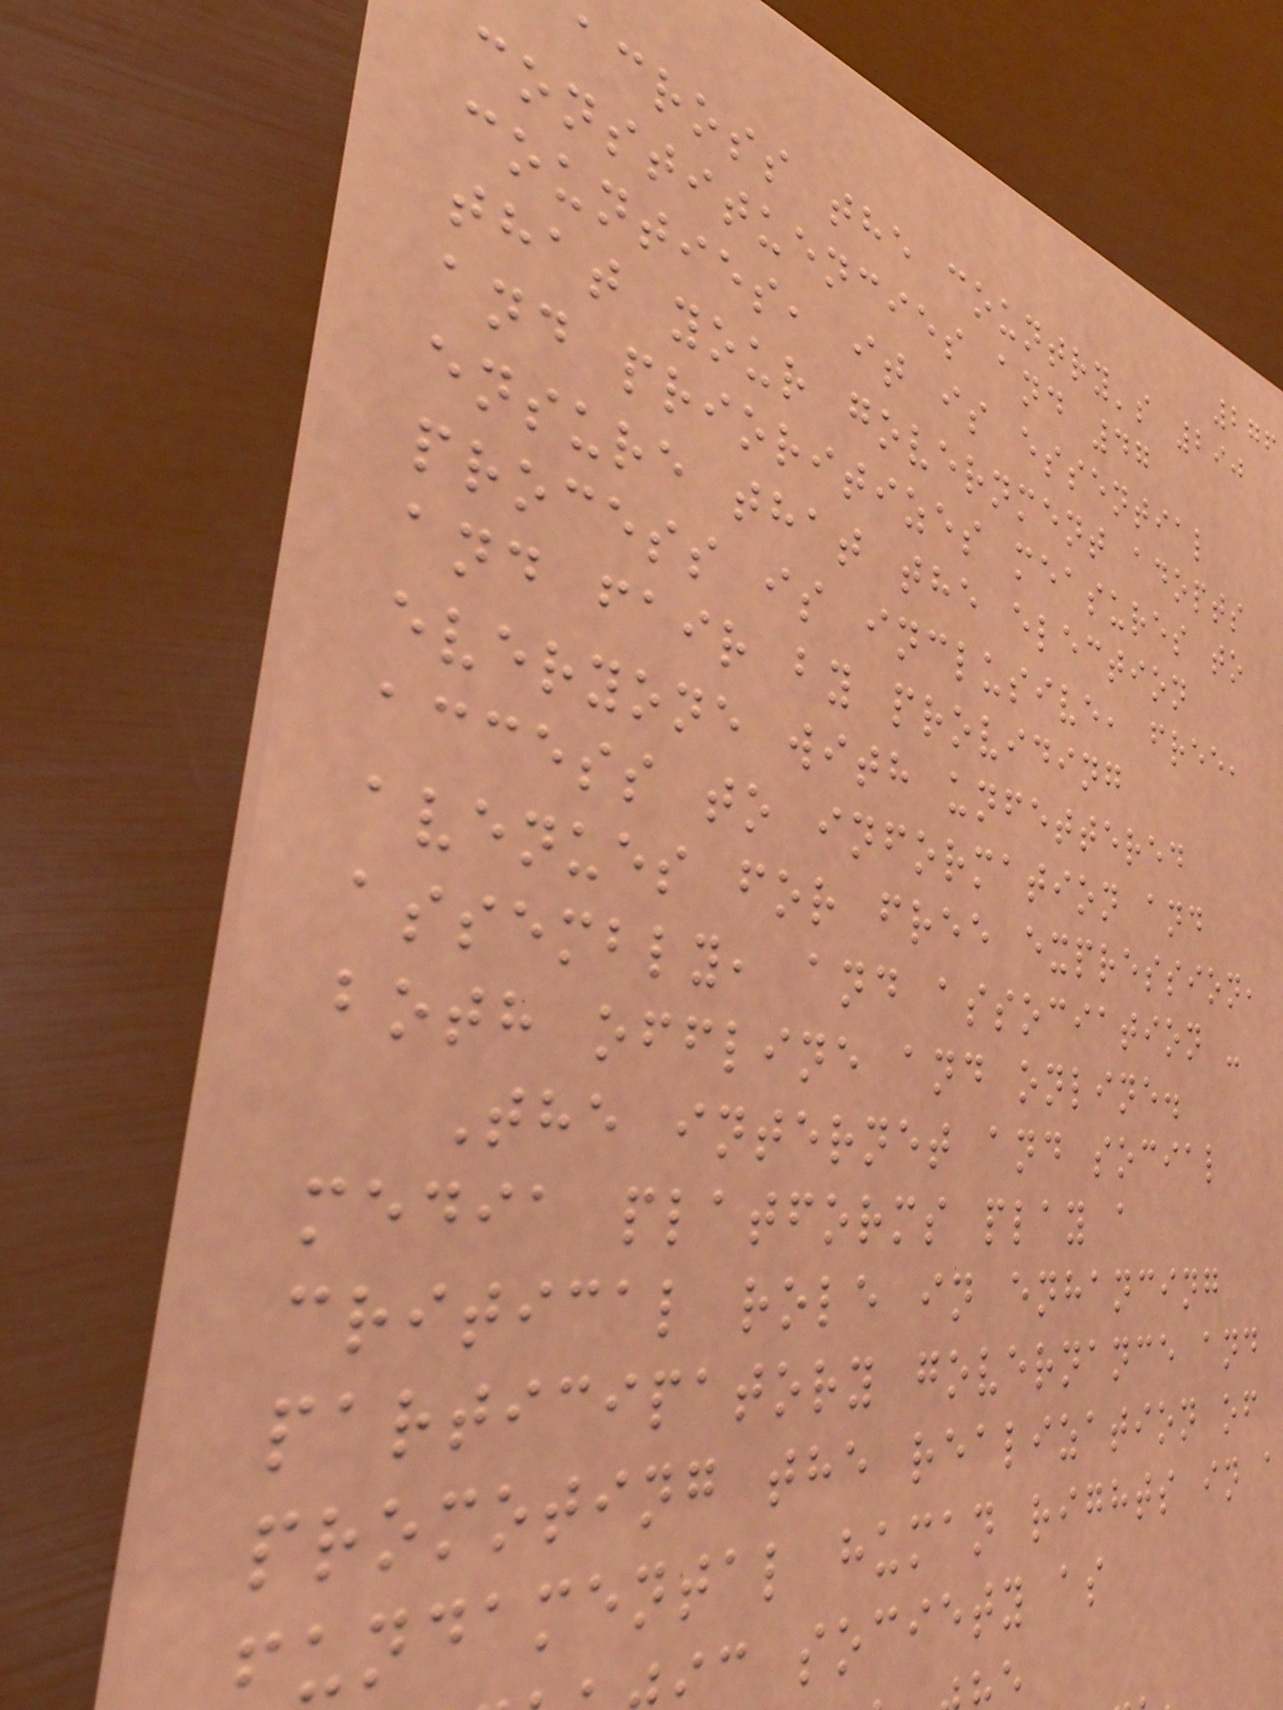276
across the country's 290
constituencies and 47
counties, it is essential
that your government adopts
and prioritizes measures to
ensure that the election
process is inclusive, free,
and fair by providing
everyone with unfettered
access to information and
avenues for free expression,
assembly, and association -
both offline and online.
The internet and social
media platforms play a
critical role in enhancing
participatory governance and
promoting the realization of
undamental human rights in a
c society as
